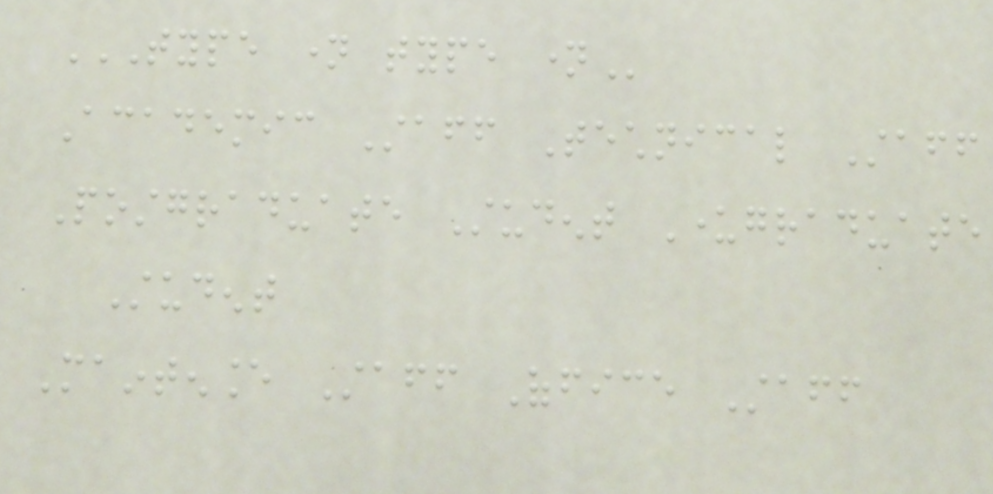TYPE NAME TYPE NAME
Academic Staff Technical Staff
Postgraduate Student Undergraduate
Student
Maintenance Staff Office Staff
